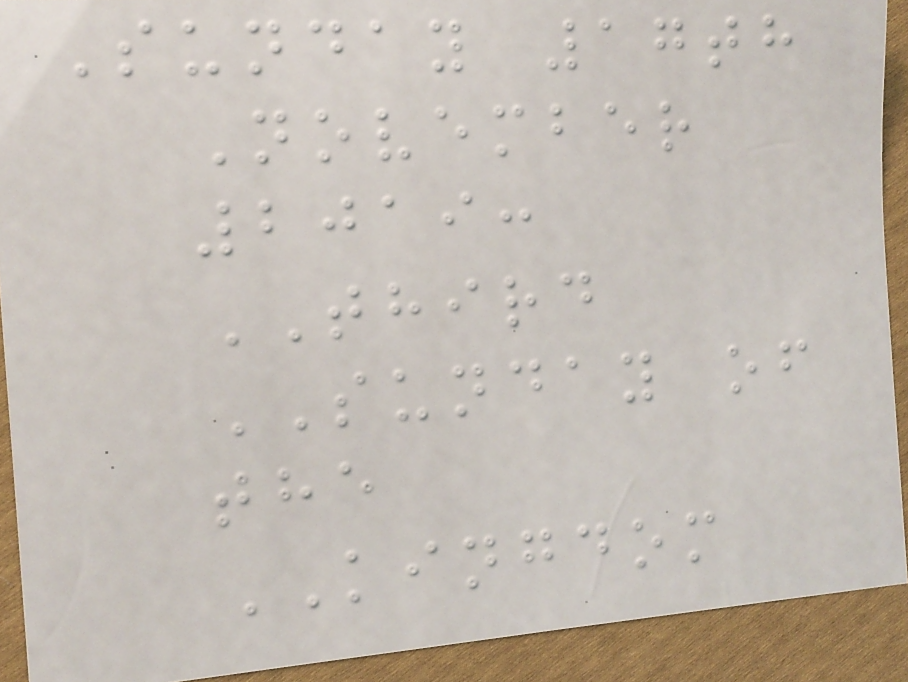Sunday 17th
November
2019:
THIRD
SUNDAY of
the
KINGDOM
